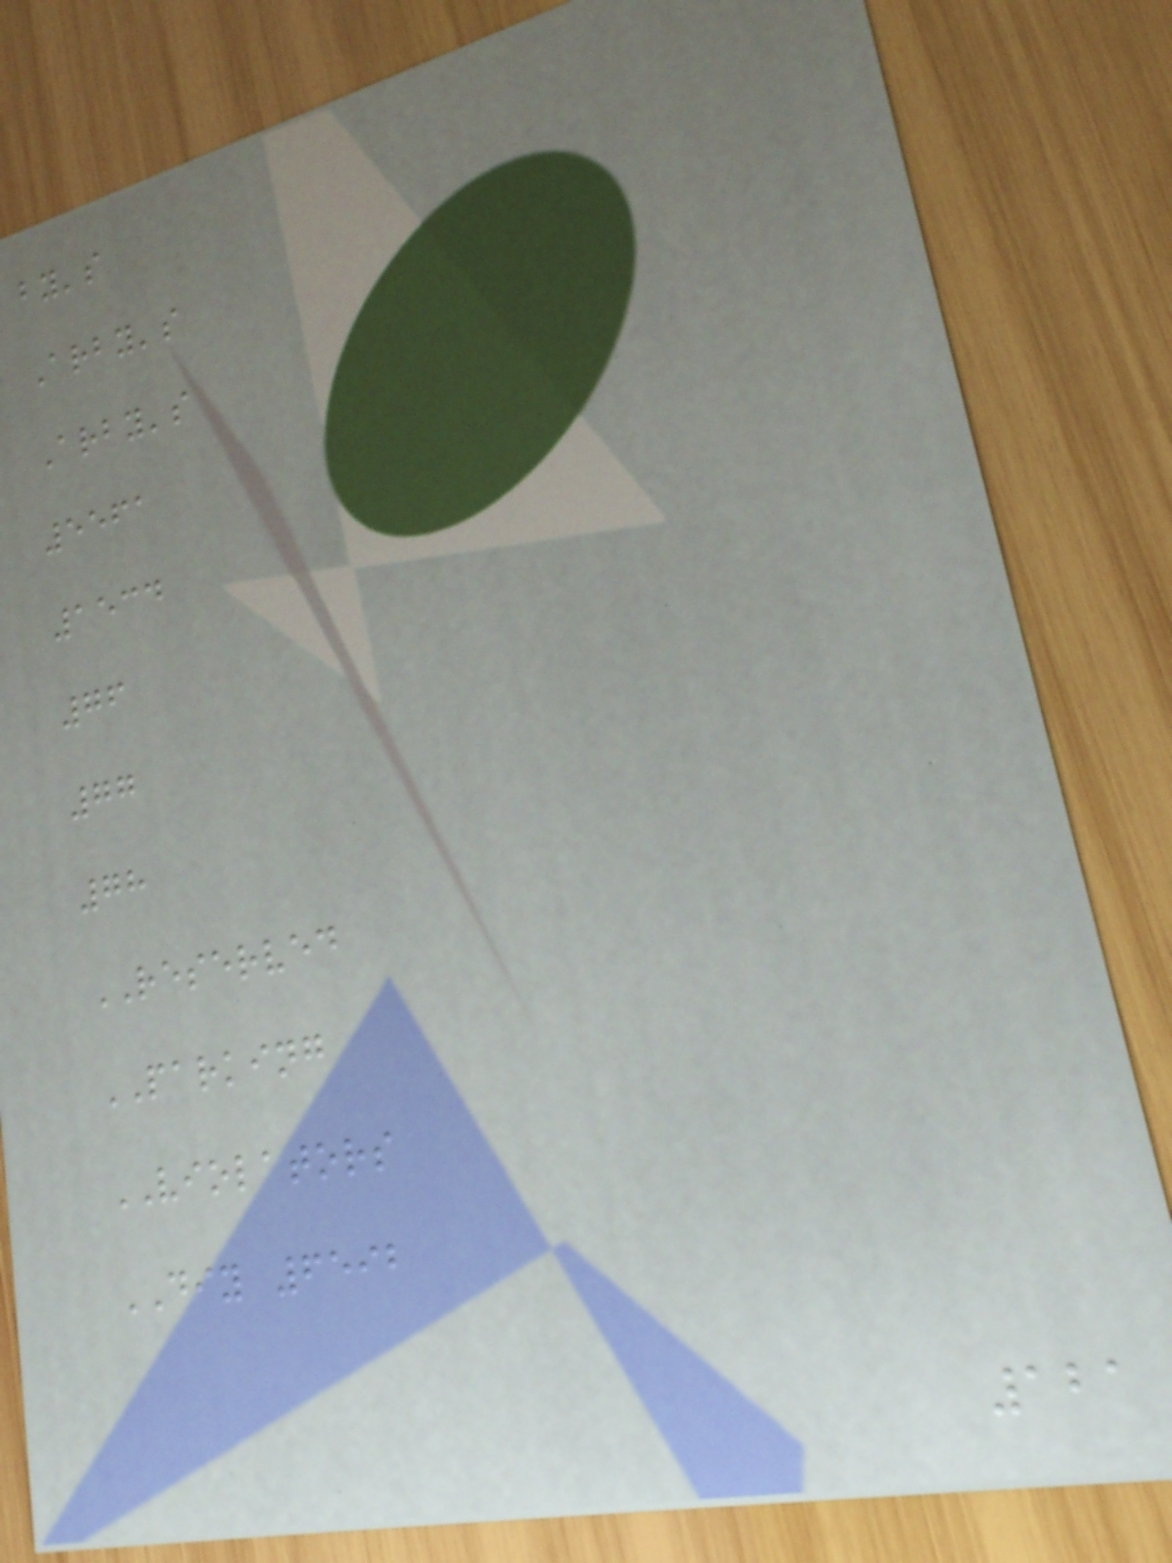by's
Arby's
Arby's
5561
1534
76
77
78
RESERVED
PARKING
VIOLATORS
DIY 6592
121
